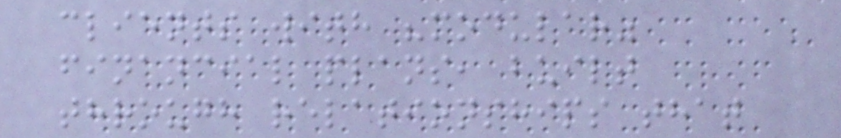clients with "modular"
financial plans, built
through relationships that
